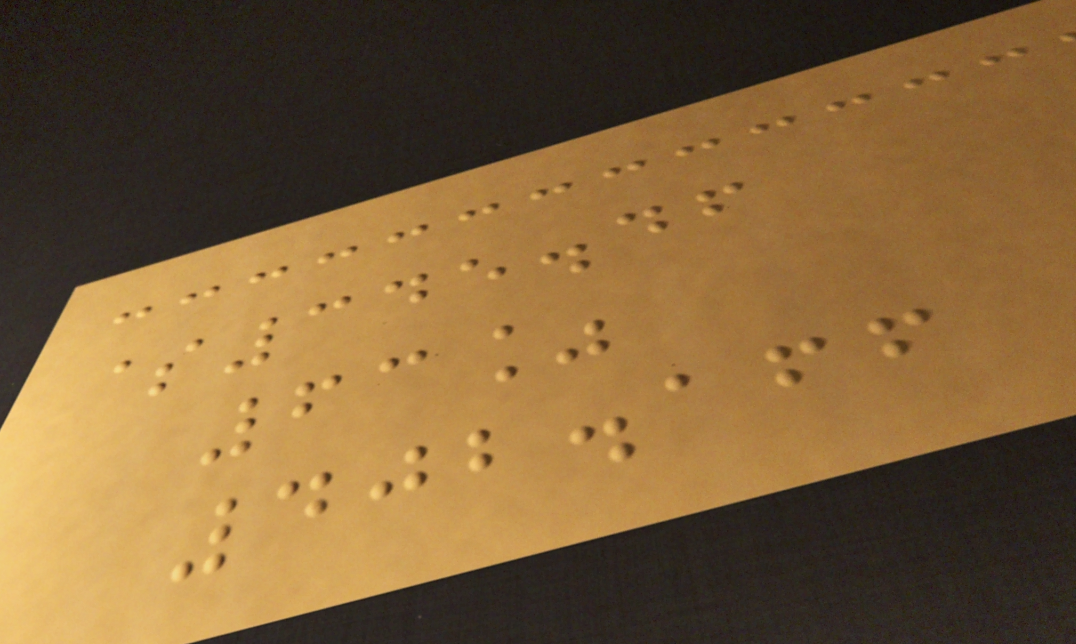$345.46
63%
402.166
